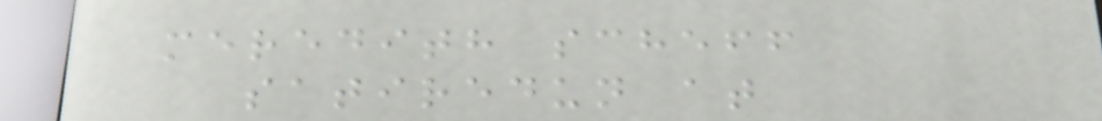meredith scheff
satiredun at
